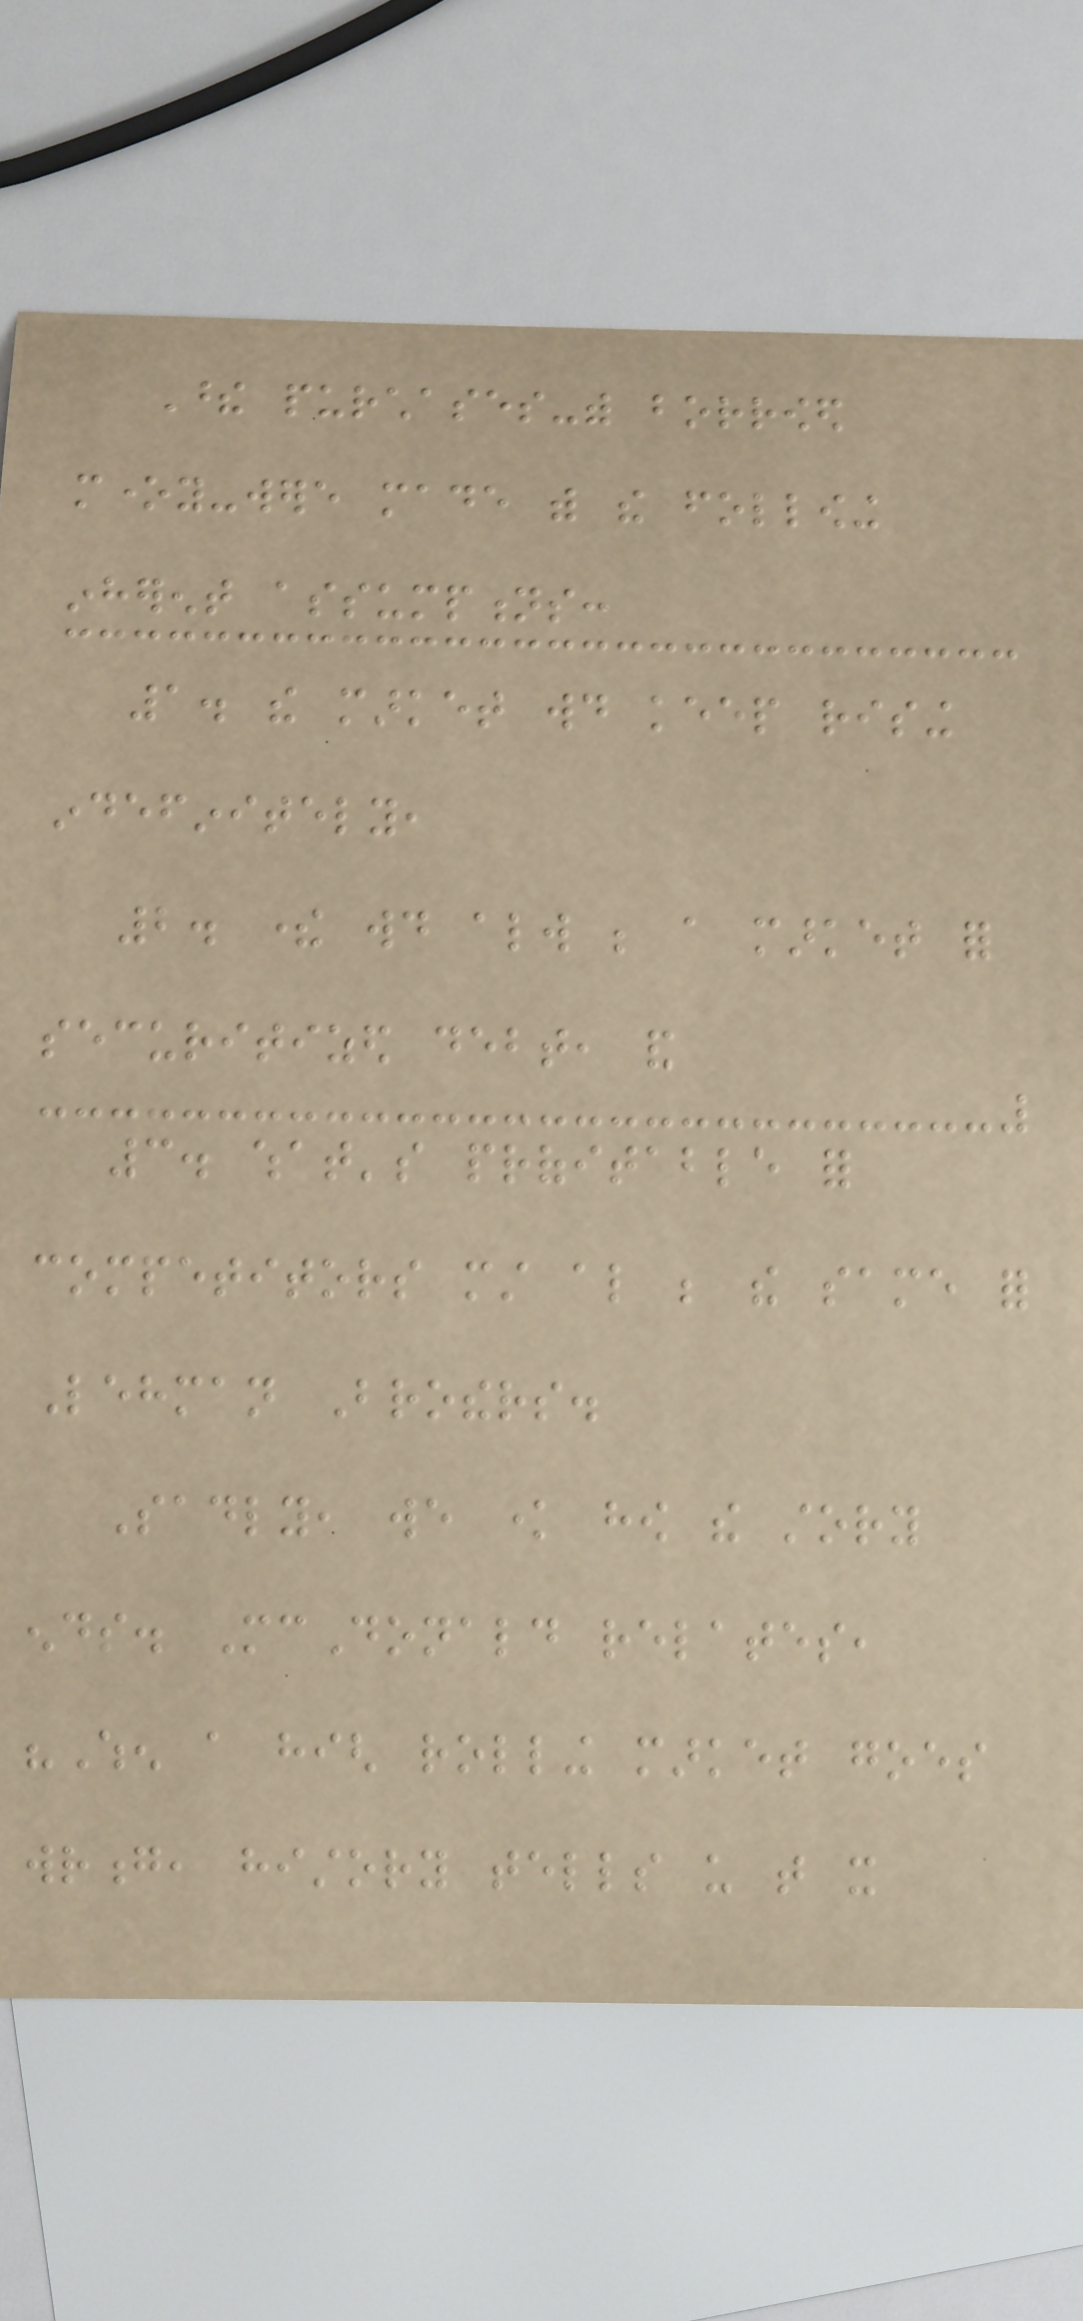These purchases-with borrowed
money-were made with the following
inherent assumptions:
1. the market would keep rising
indefinitely,
2. there would always be a market for
securitized debt, and
3. what's profitable for
competitors must also be the same for
Lehman Brothers.
Sadly, we know how the story
ends. McDonald relates,
"When a high rolling market goes
wrong, history tells us that it
